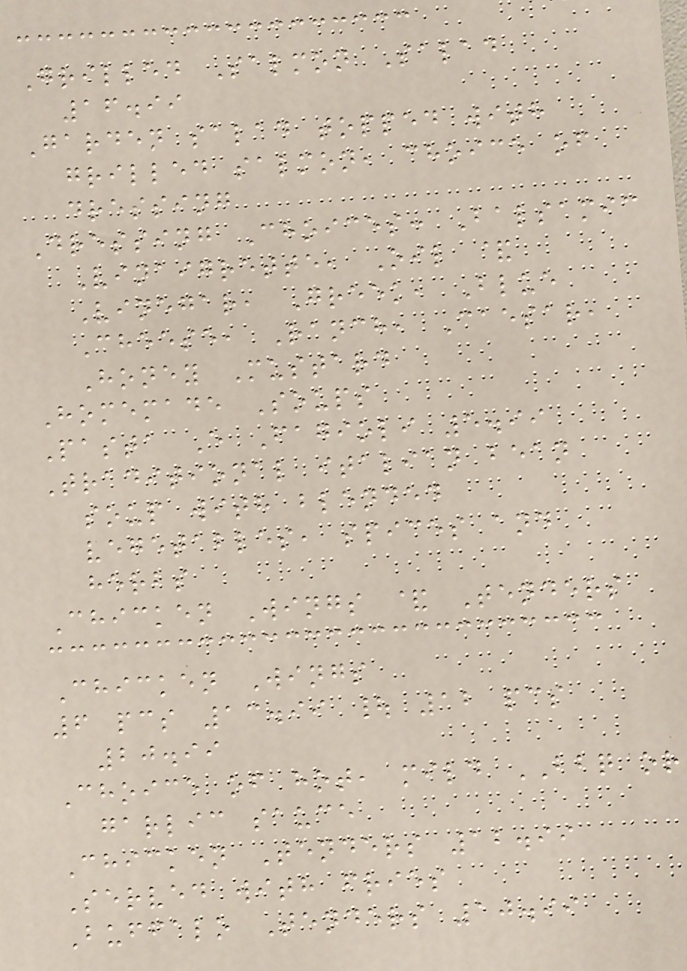Grilled Salmon Salad
16.99
Garden salad topped with
grilled salmon, choice of
dressing
Dressing Choices: Balsamic
Vinaigrette, Oil &
Vinegar, Greek, Blue
Cheese, Ranch, Caesar,
Honey Mustard
Homemade Soups
Pasta E Fagioli 5.99
Traditional italian bean
soup with blended
vegetables, spices and
herbs
Chicken Wings & Tenders
Chicken Wings
6 pcs 13.99 | 12 pcs
20.99
Choice of hot, mild BBQ or
garlic sauce
Chicken Tenders 12.99
Served with fries
Buffalo Tenders 10.99
